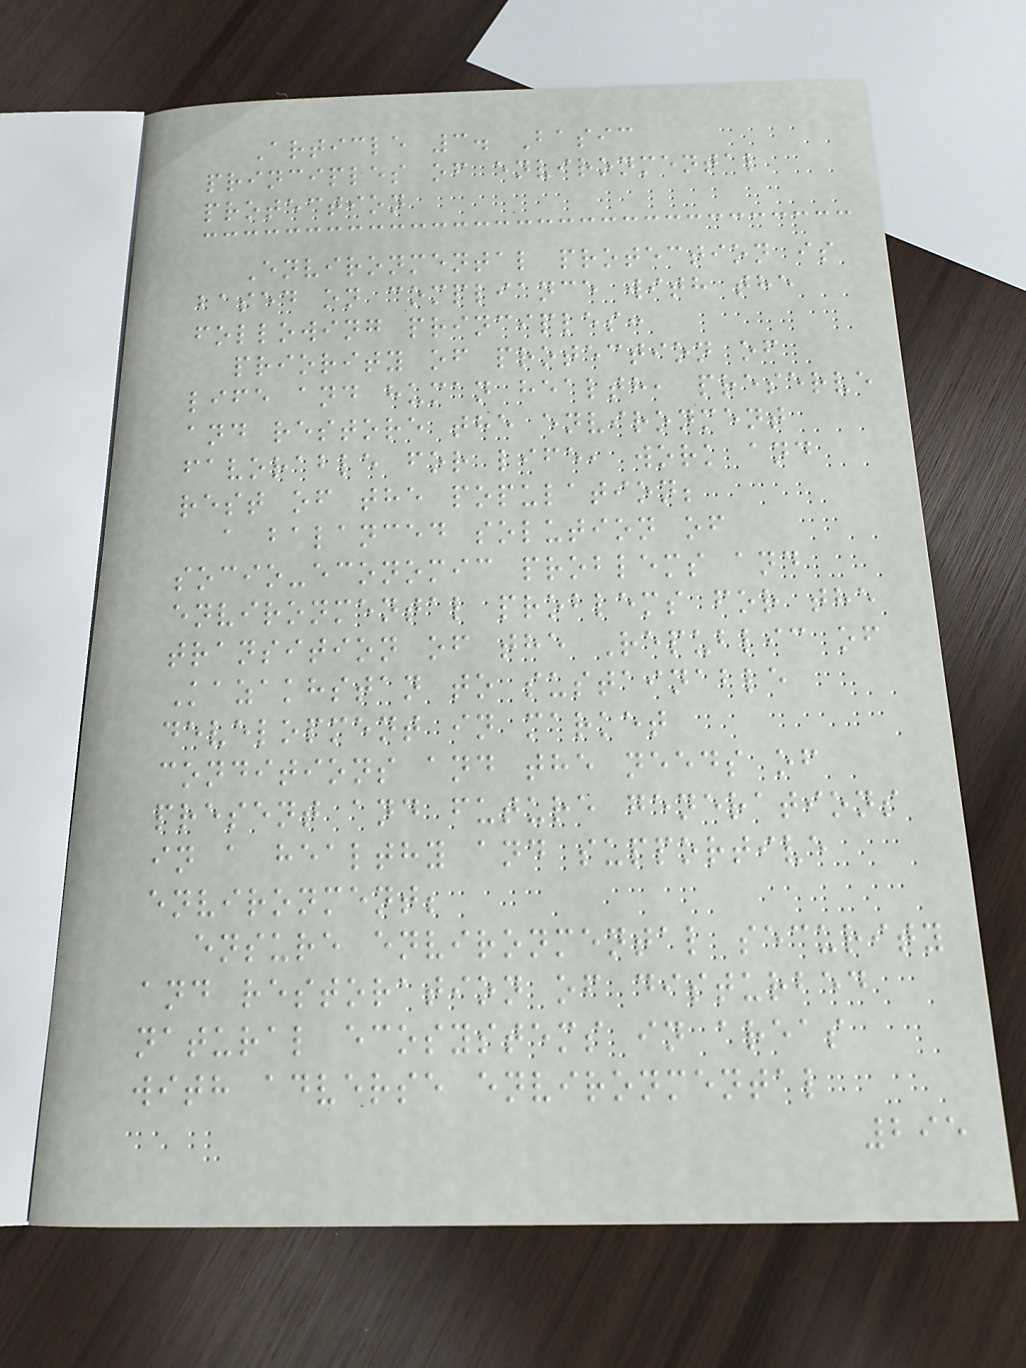Article 3. Basic
principles of environmental
protection
Environmental protection is
based on compliance with the
following principles:
priority of protection of
life and human health, preserve
and restore the environment
favorable for life, work and
rest of the population;
a balanced solution of
socio-economic problems and
environmental problems for the
transition of the Republic of
Kazakhstan to sustainable
development in market
conditions and the needs of
present and future generations
in a healthy and supportive
environment;
ensure environmental security
and restoration of disturbed
natural ecosystems in areas
with adverse environmental
295
